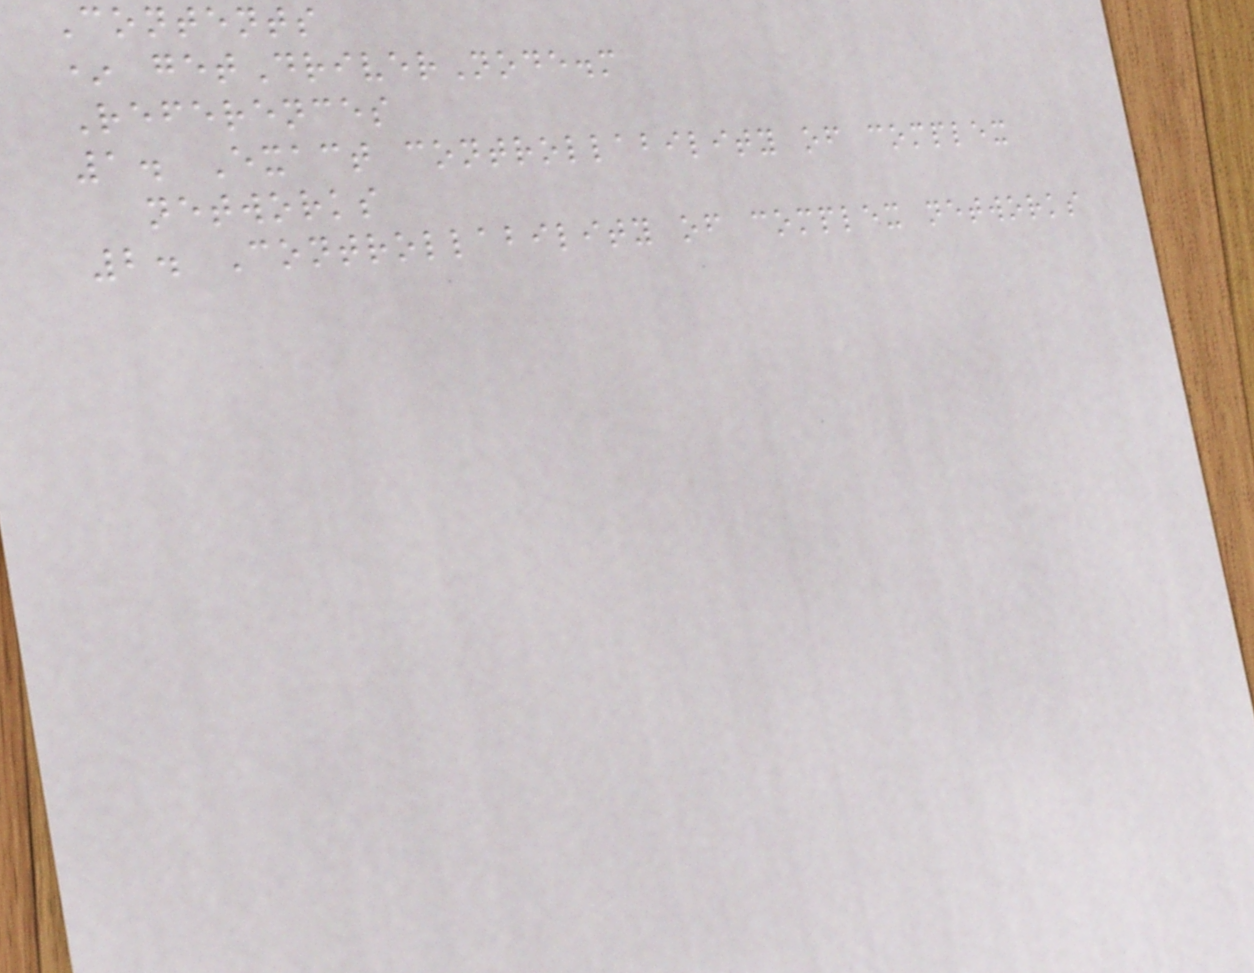Contents
* getDriverNode.m
References
1. Exact controllability of complex
networks
2. Controllability of complex networks
